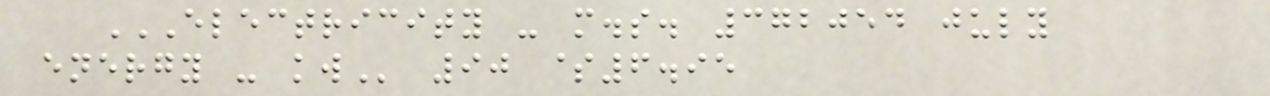ELECTRICITY - M.S. 372054 JULY
ENERGY - KW 90 $6.95
